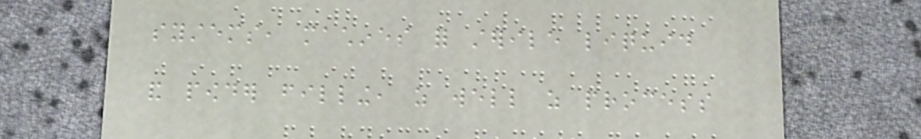systems, machines for sterile liquid
and powder filling, as well as process
